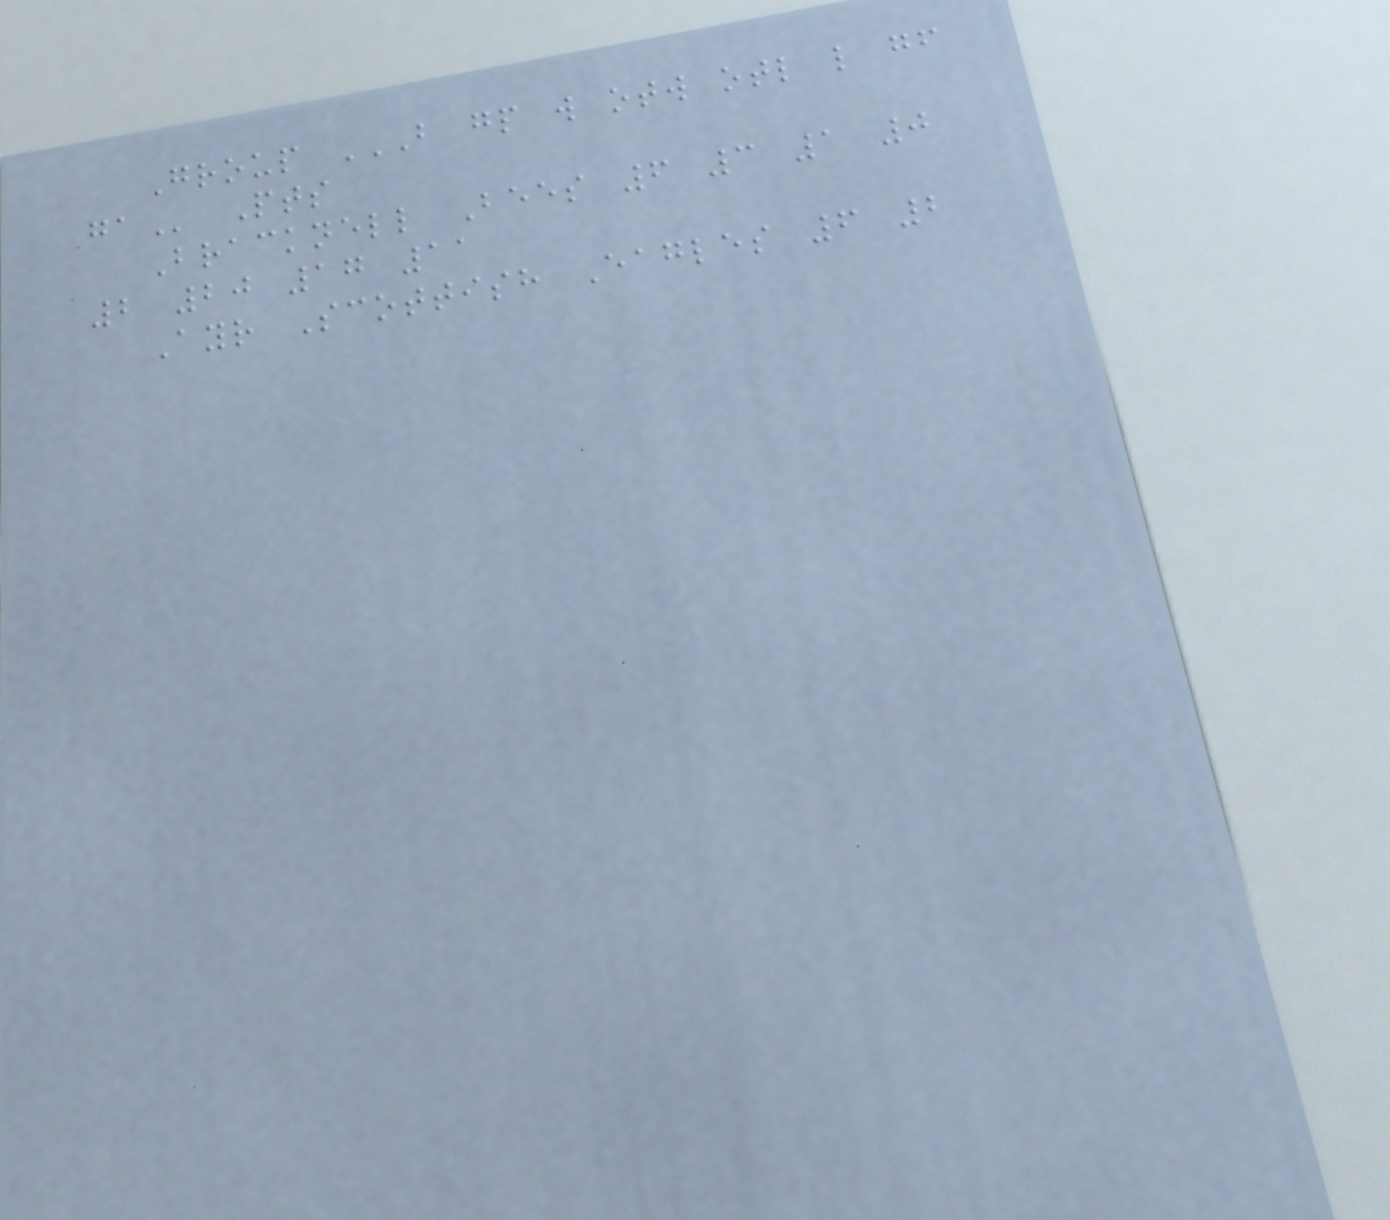Group B GP W OTW OTL L GF
GA Pts
Bracknell Bees 6 3 1 0
2 20 17 11
Ayr Scottish Eagles 6 2
